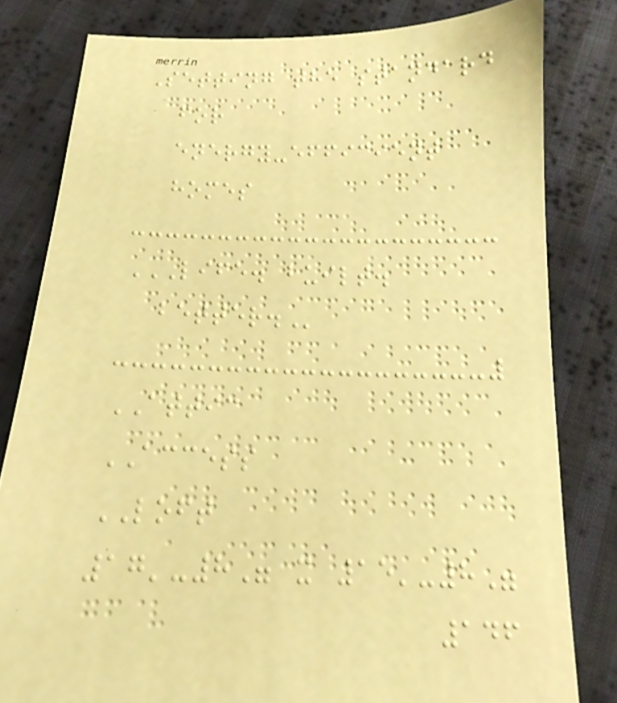Setting the standard
for
energy-efficient
homes
LIFE. BUILT.
BETTER.
ATTIC
ACCESS
LOFT
17'-8" x 15'-8"
146
